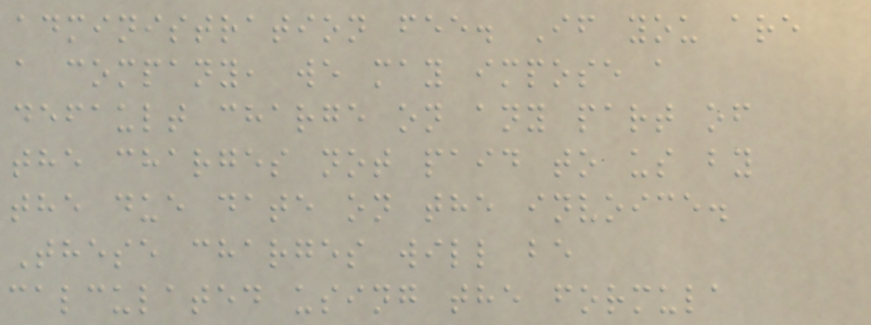administration fee. If you are
a company, we may impose a
default charge on any part of
the charges not paid to us by
the due date on the invoice.
These charges will be
calculated using the formula
